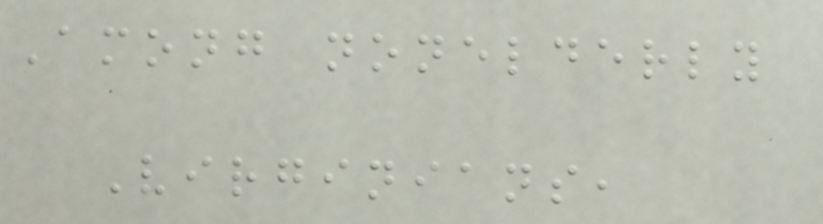Among nonelderly
Virginians,
